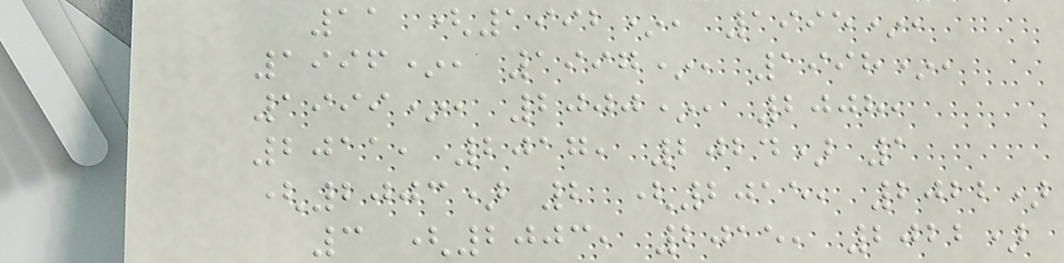11 (1992*, 1995*,
1996*, 1997*, 1998*,
1999*, 2000*, 2008,
2011, 2017, 2024) 1
(2003) 2 (2015, 2022)
3 (2003, 2015, 2022)
